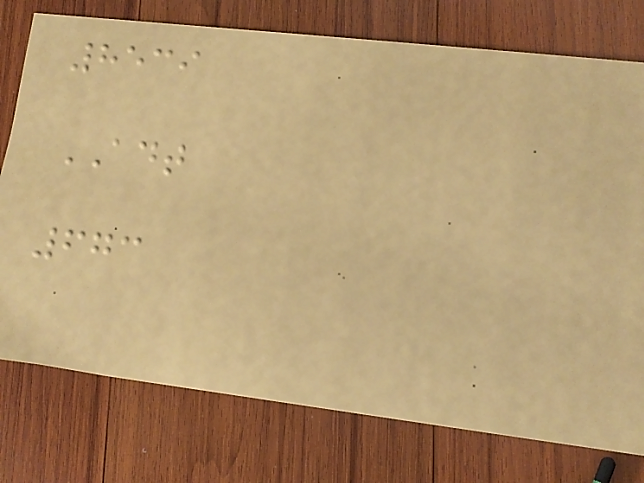8539
ADT
673
